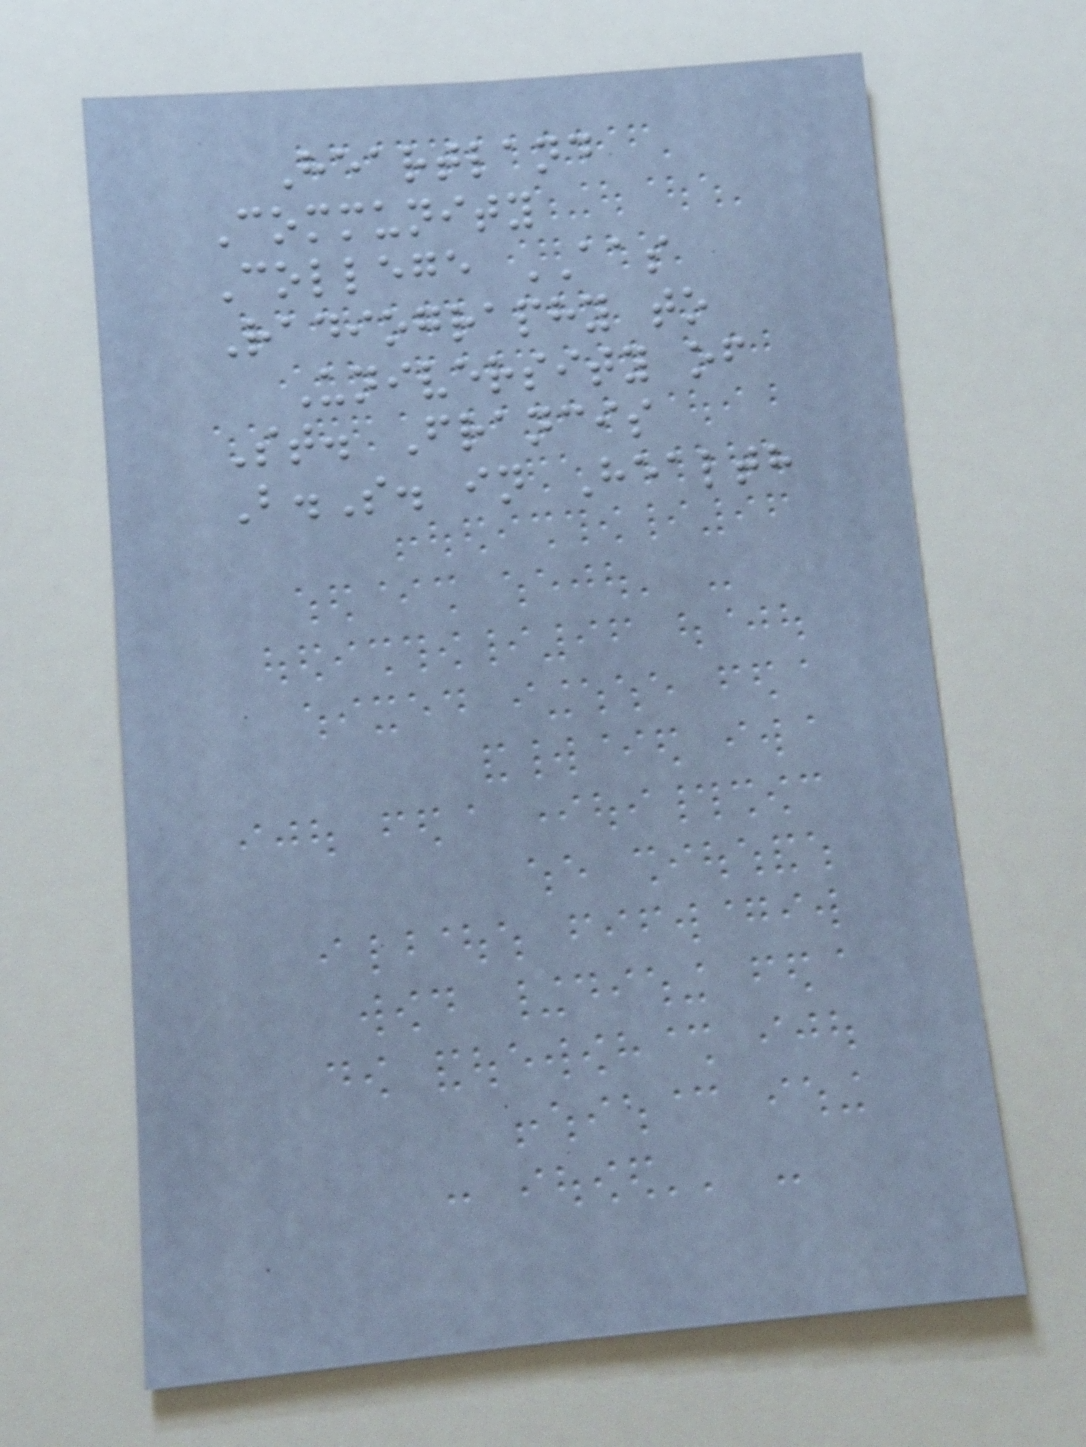Heartland
Community
College AAS
Radiography to
University of
St. Francis
B.S. in Health
